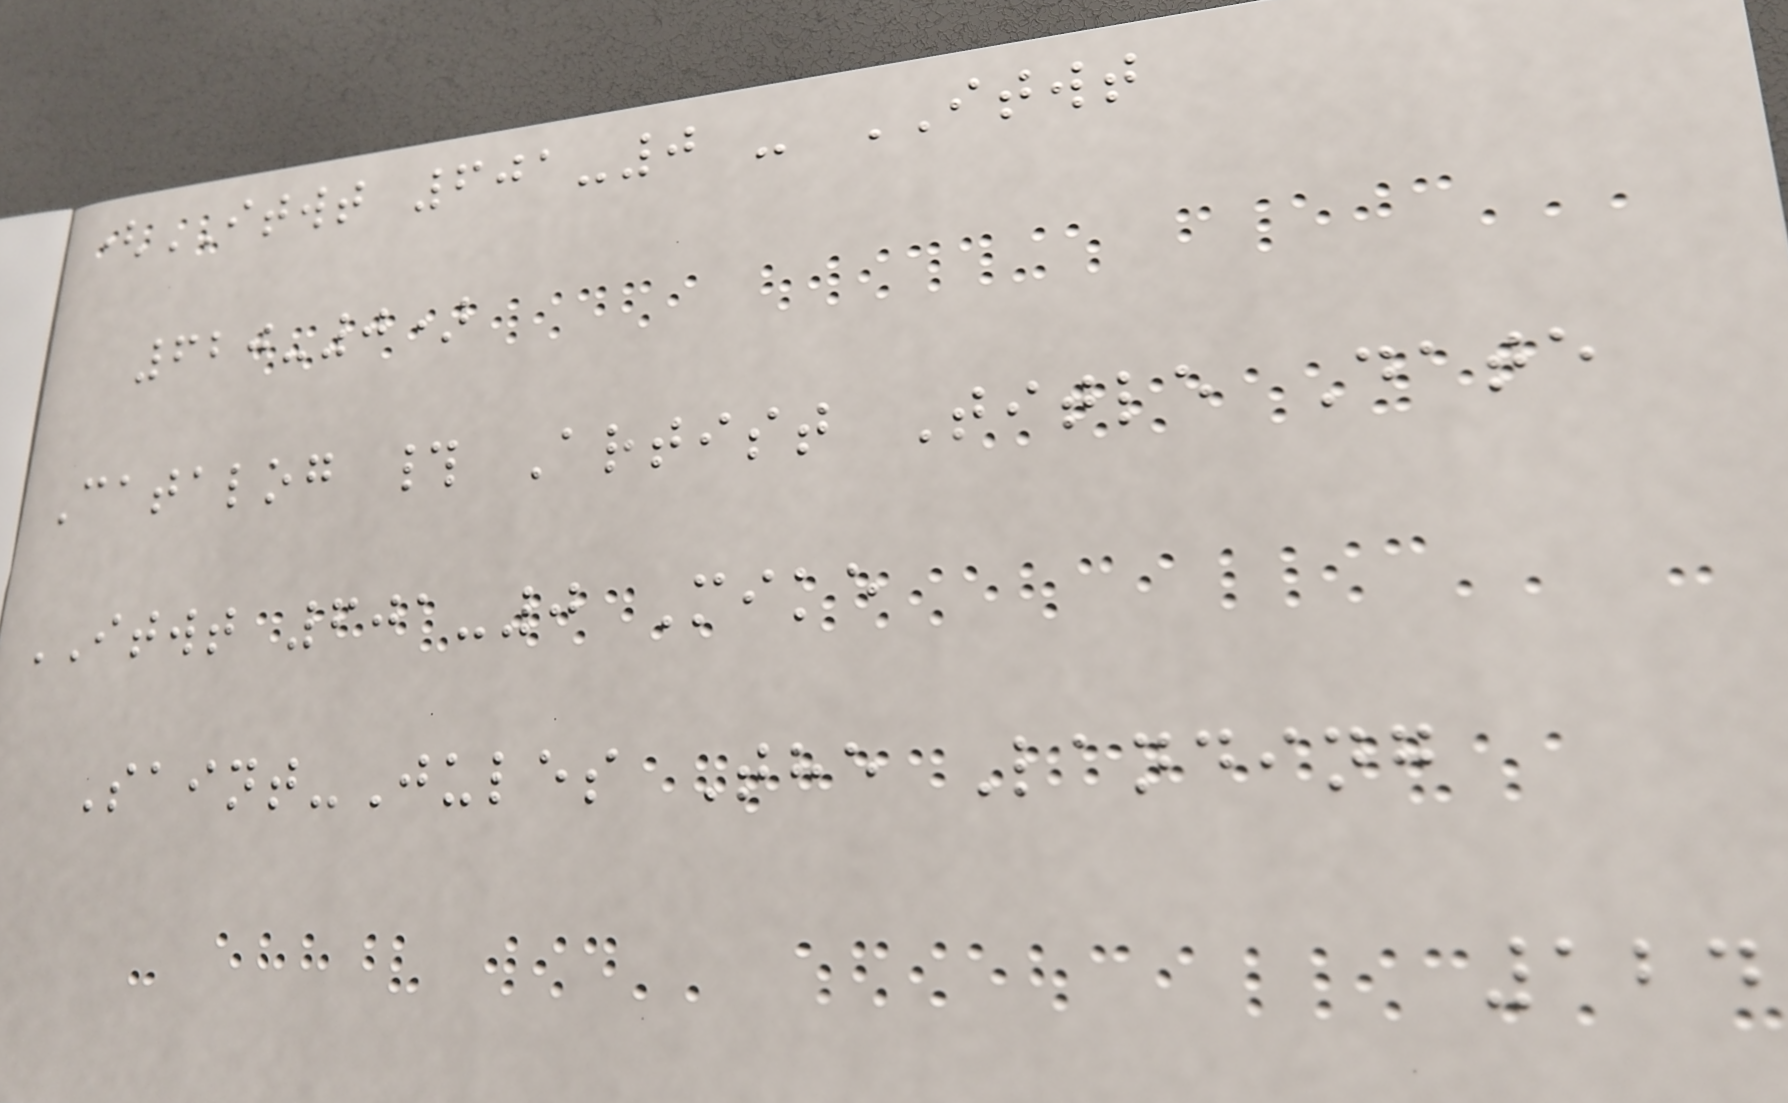(ITWT 601-0 - ITWT
620-0)
Catalog # Artist Title Date
ITWT 601-0 Mike
Saint-Jules The Landing
124
